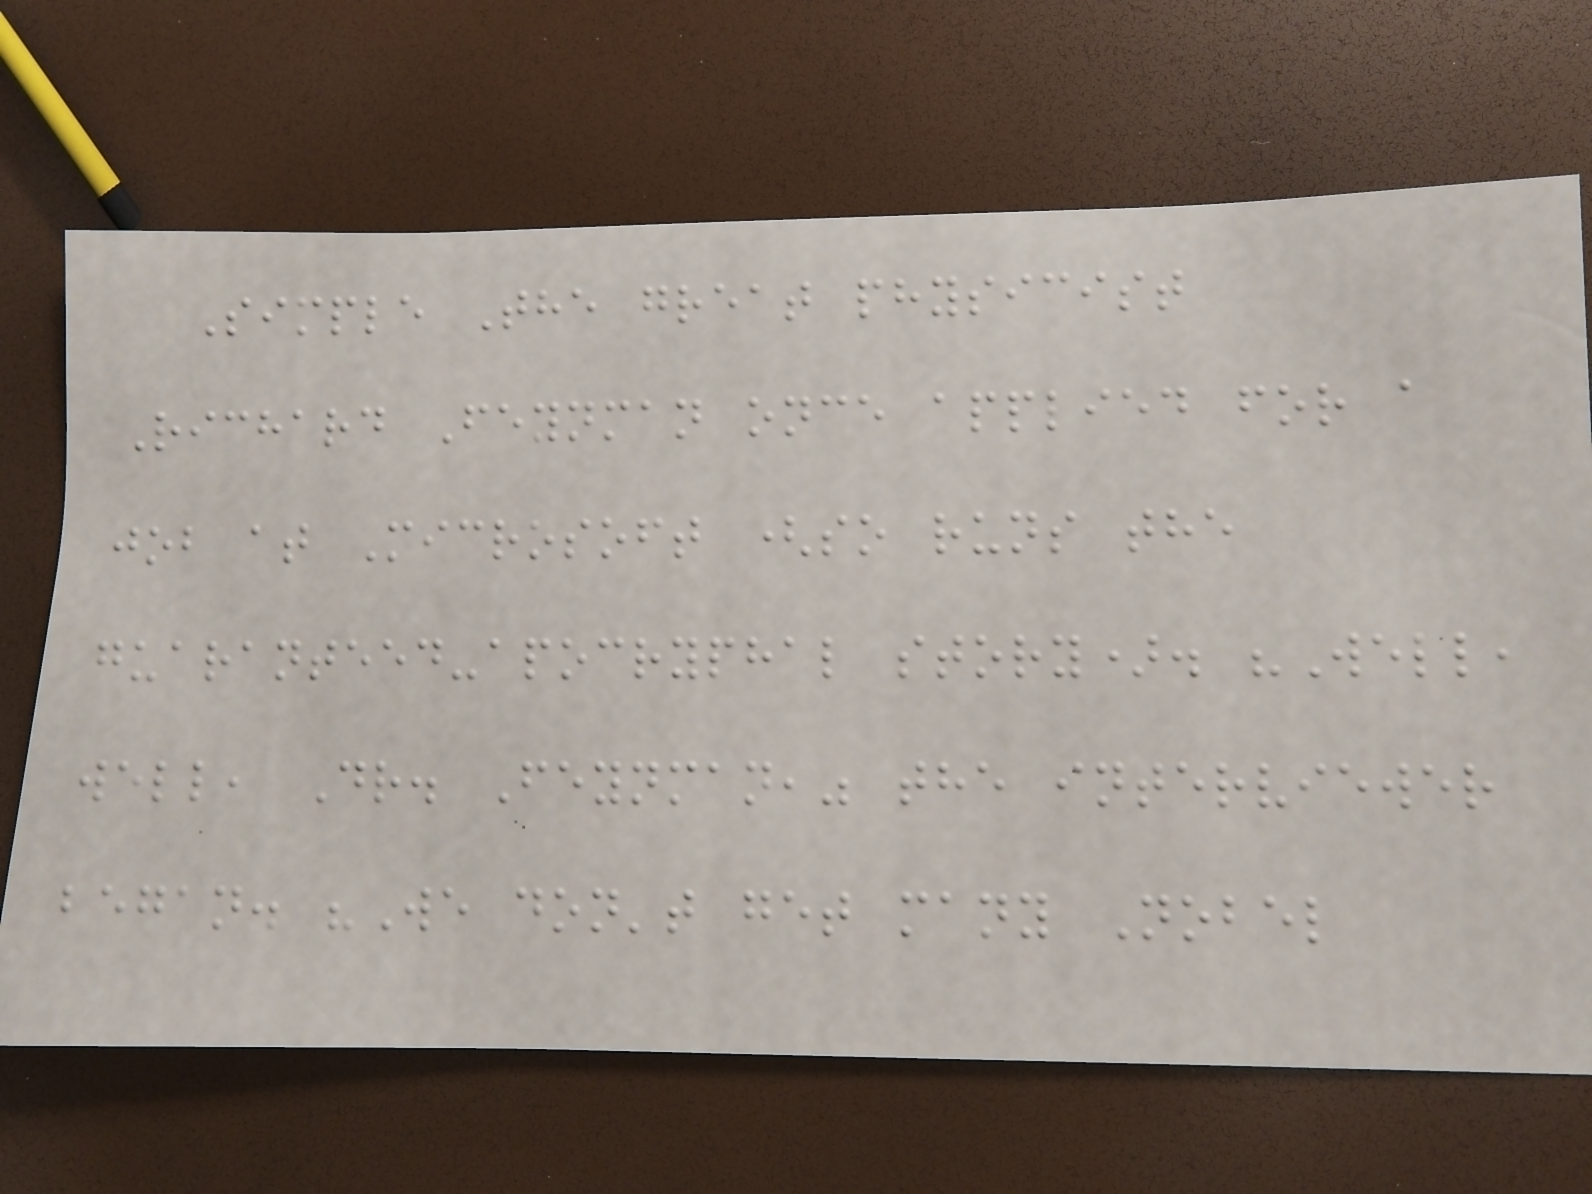Simple The great physicist
Richard Feynman once applied for a
job at Microsoft (so runs the
guaranteed-apocryphal story). "Well,
well, Dr. Feynman," the interviewer
began. "We don't get many Nobel
